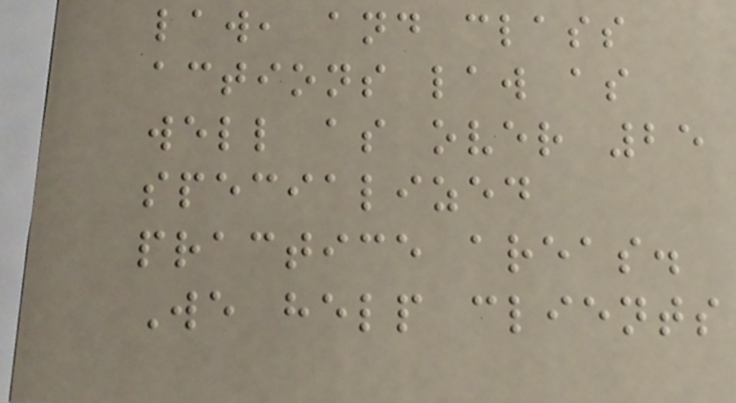law, and class
actions law as
well as over 25
specialized
practice areas.
We help clients
